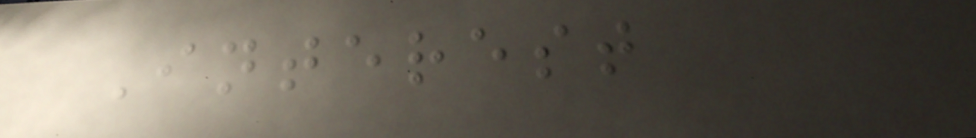Interest
